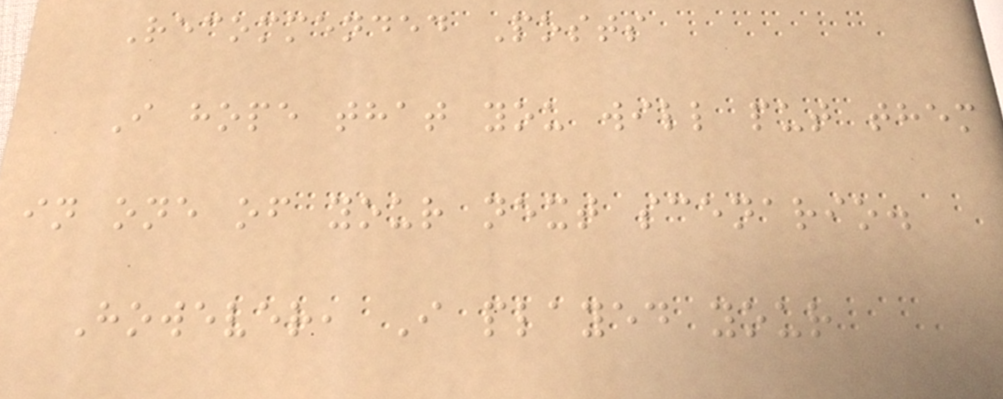Recommended Posts
I hope that you will put them
in one of your next scenario.
However, I played your
